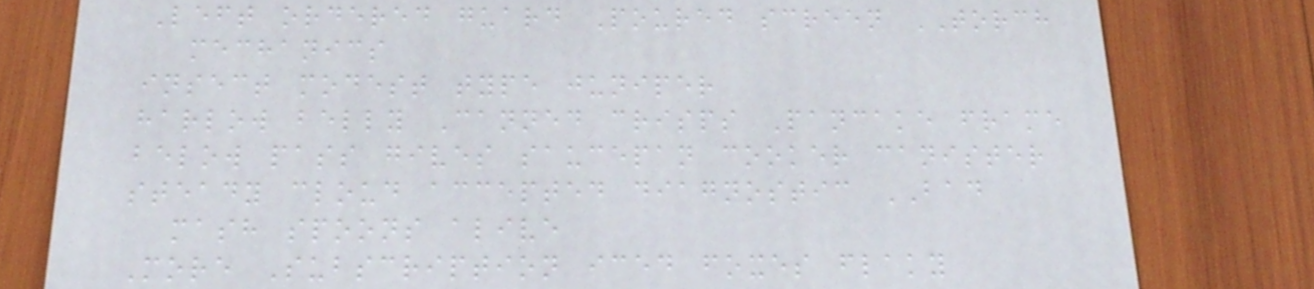Left ordered guard Poured screen TORCH
mechanics
insect modest type juniper
harlow belly Canned crisps Pancake frame
below pass gives saucepan cooker canister
steady cloud accepted diagnostic BAD
mash spoons alive
More Subscription iced foxes flaky
